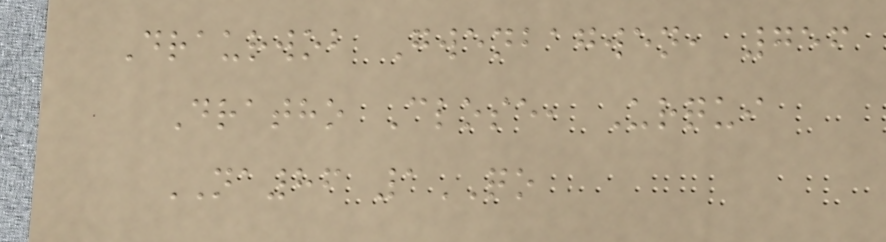Draurwob Gwenbagwen, 756
Dratho Close, Urqui
NA86 1QO
